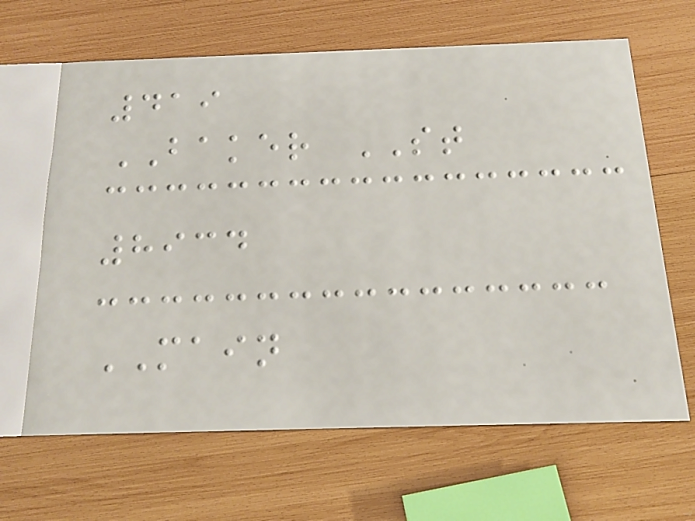419
BAKER ST
8934
MAIN
